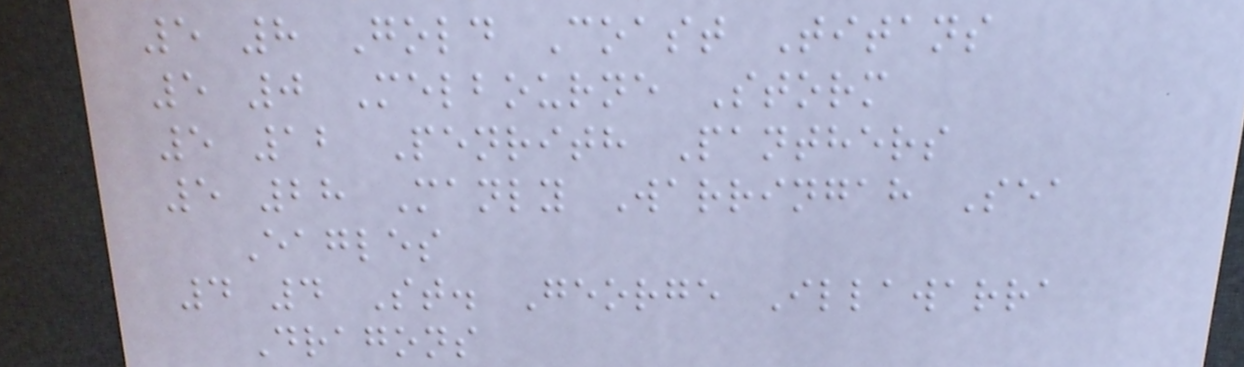5 8 Gold Coast Titans
5 0 Melbourne Storm
5 12 Penrith Panthers
5 28 Manly Warringah Sea
Eagles
4 4 St. George Illawarra
Dragons
